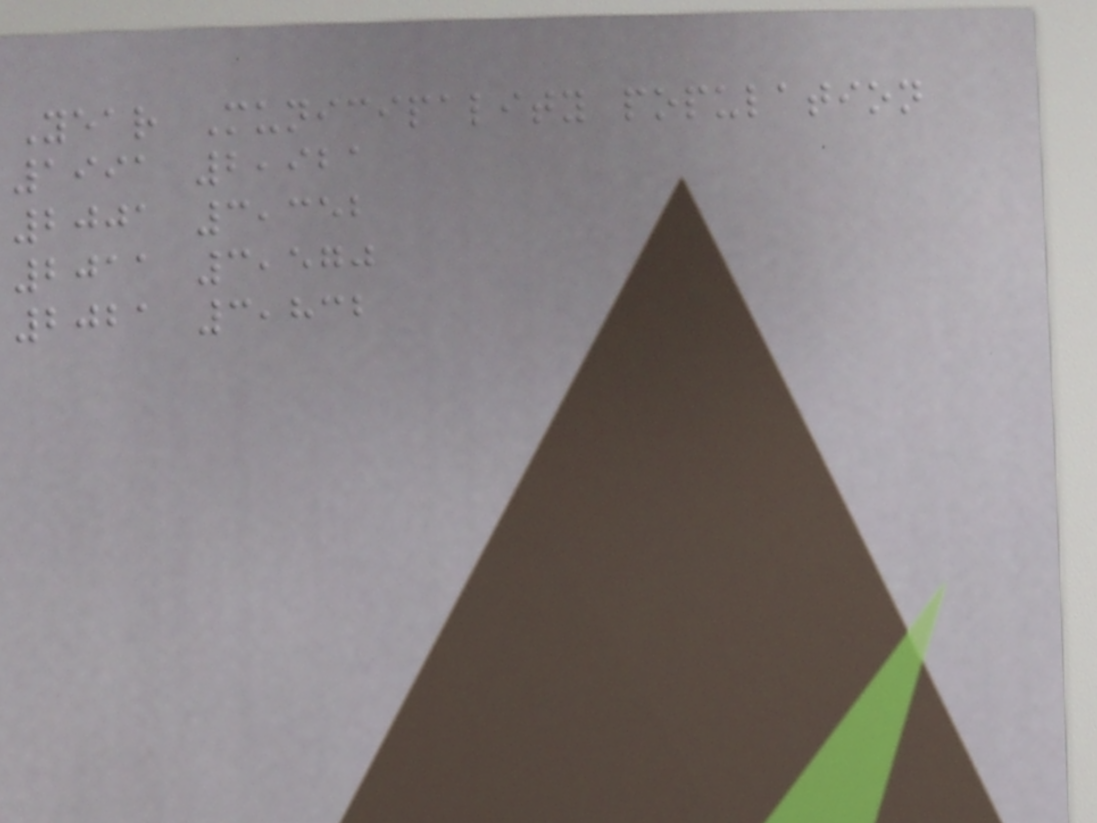Year Municipality population
1991 2,921
2001 3,352
2011 3,570
2021 3,832
